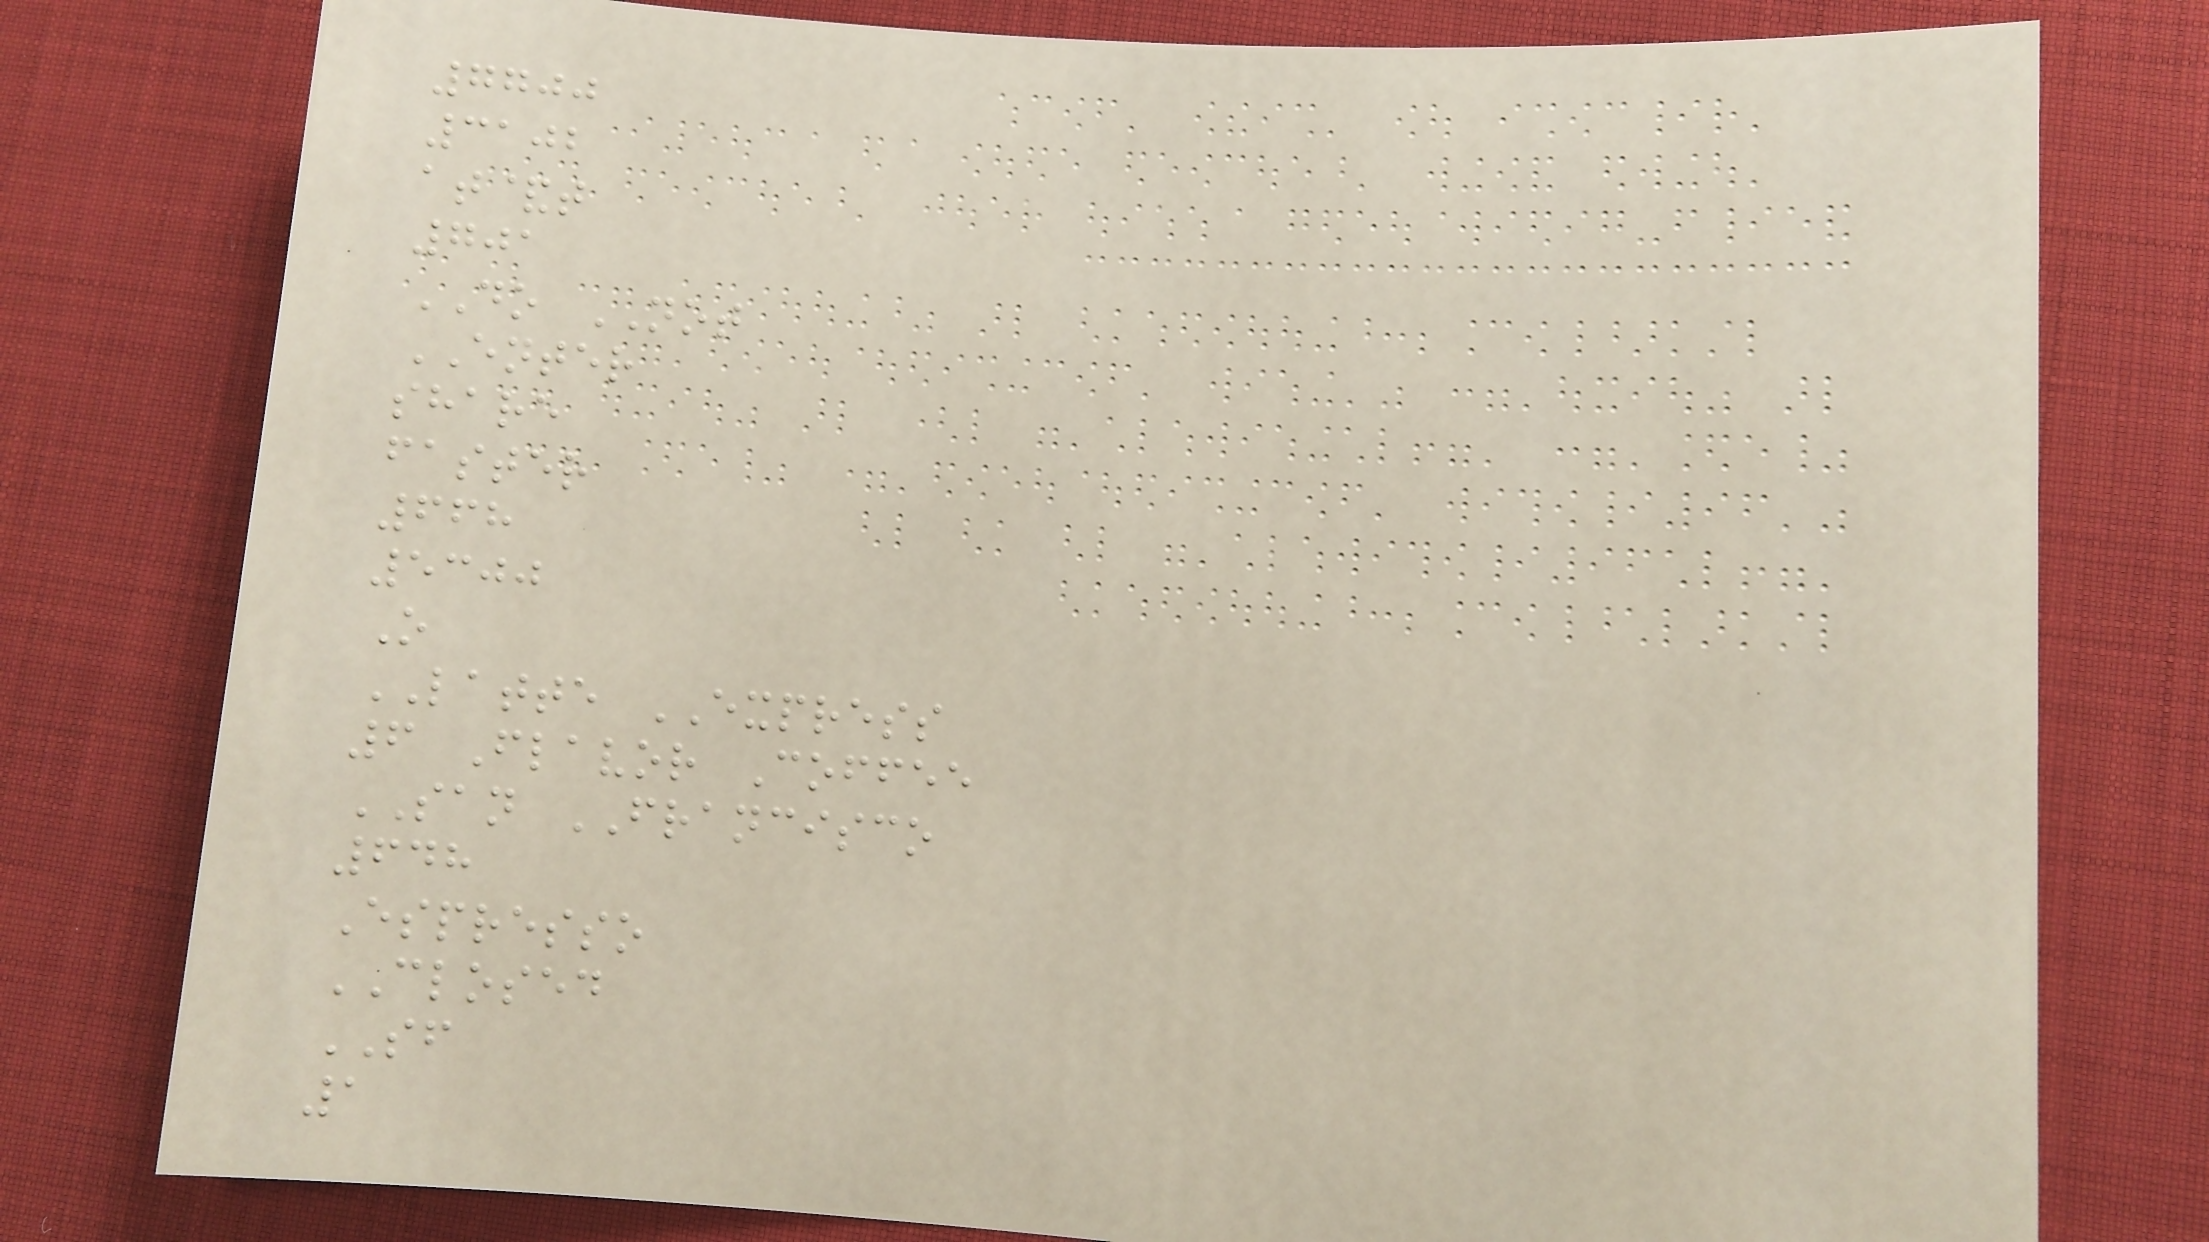7700
3102
at&t
701
DO NOT
ENTER
share
faster
668
5300
O
LATTE EXPRESS
6 Flavor Coffee
SAN FRANCISCO
648
Espresso
CLOSED
SF
1
